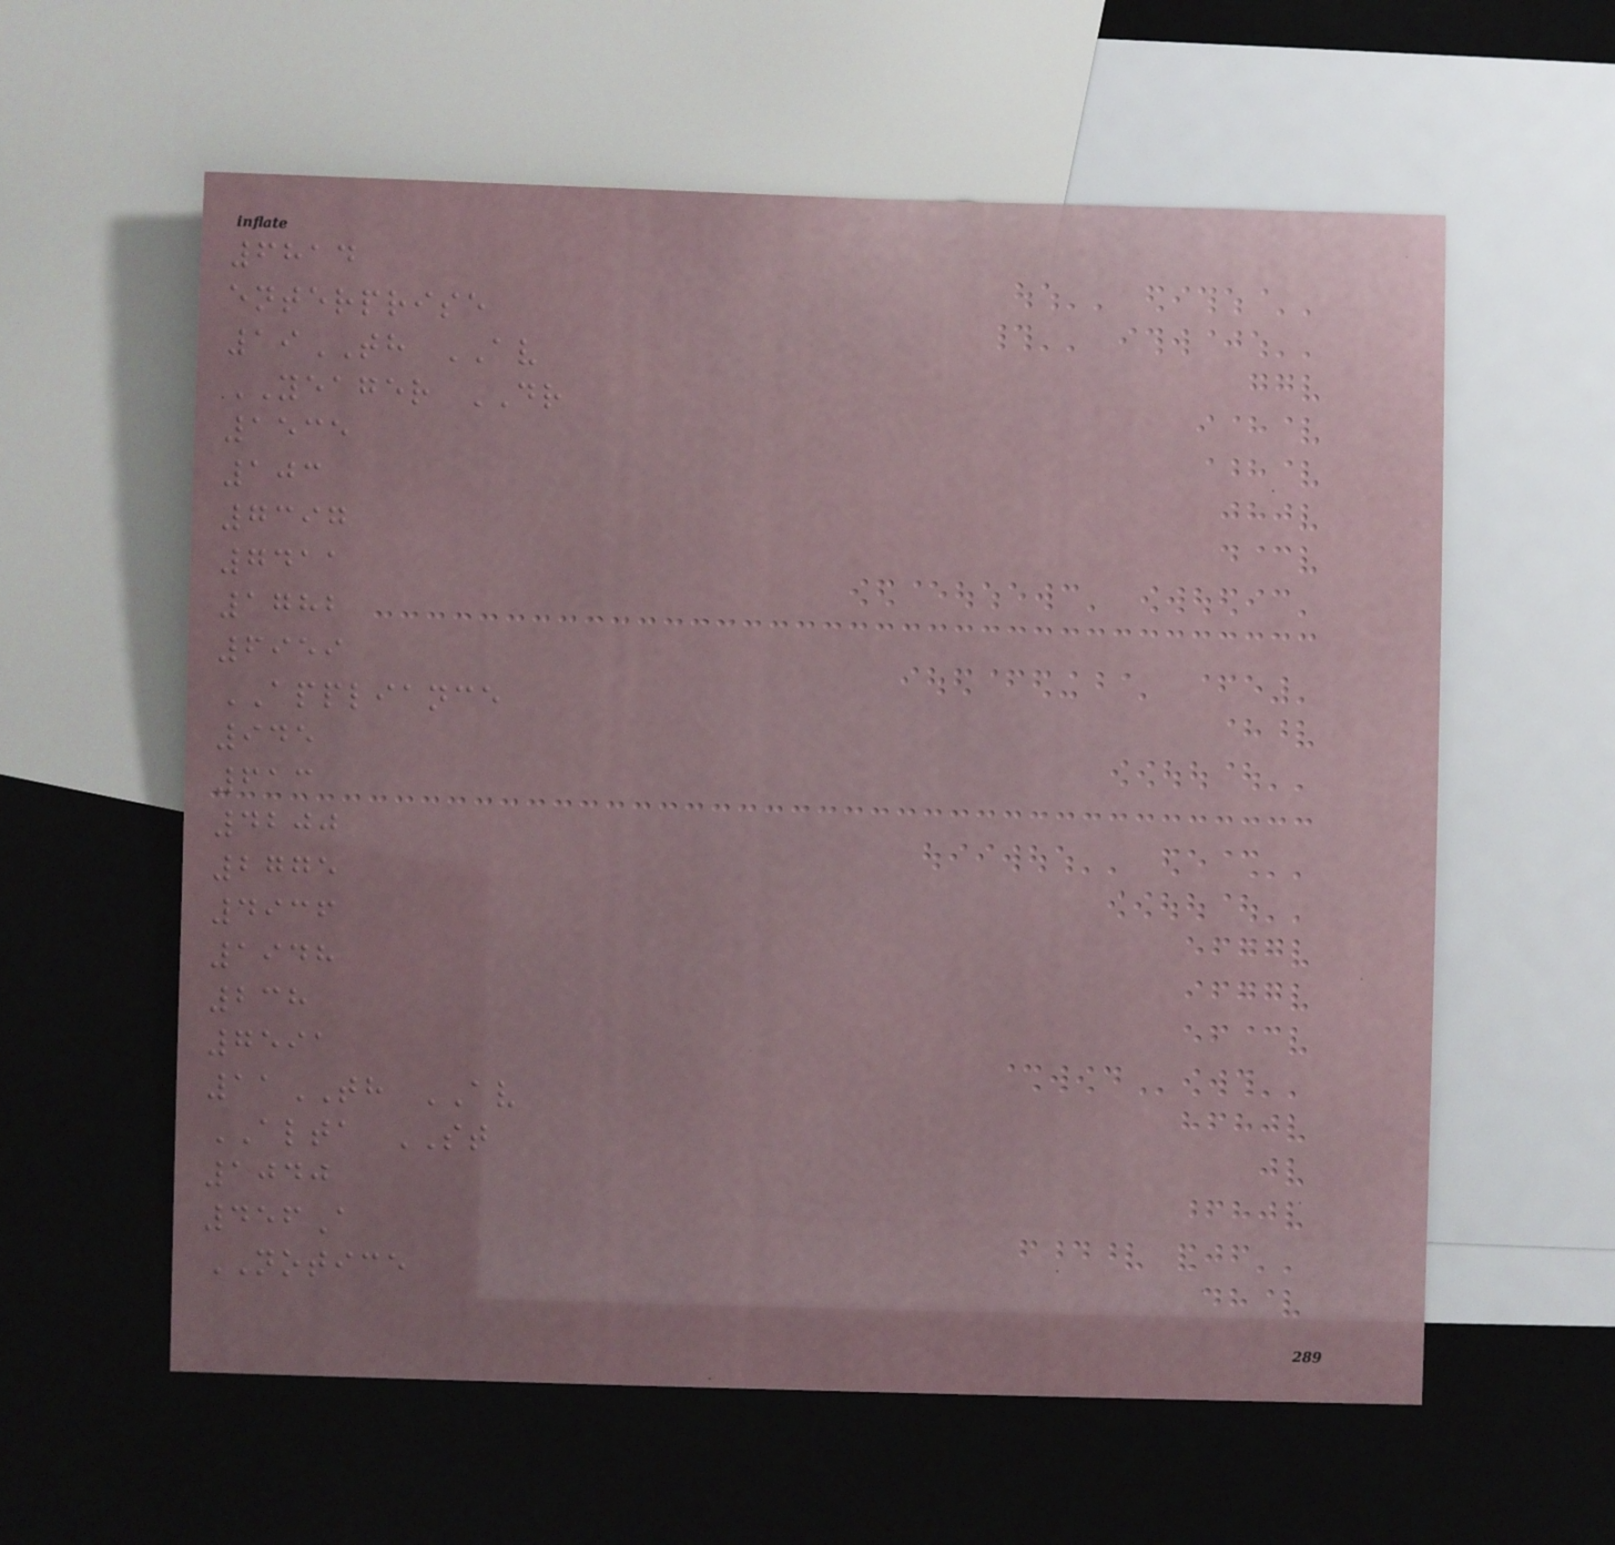6814
enterprise
19TH AV
YEAGER DR
1535
103
7397
7411
1782
6959
APPLIANCE
945
613
4200
2775
4936
1948
238
7591
11TH AV
ALTA ST
1040
456A
NOTICE
